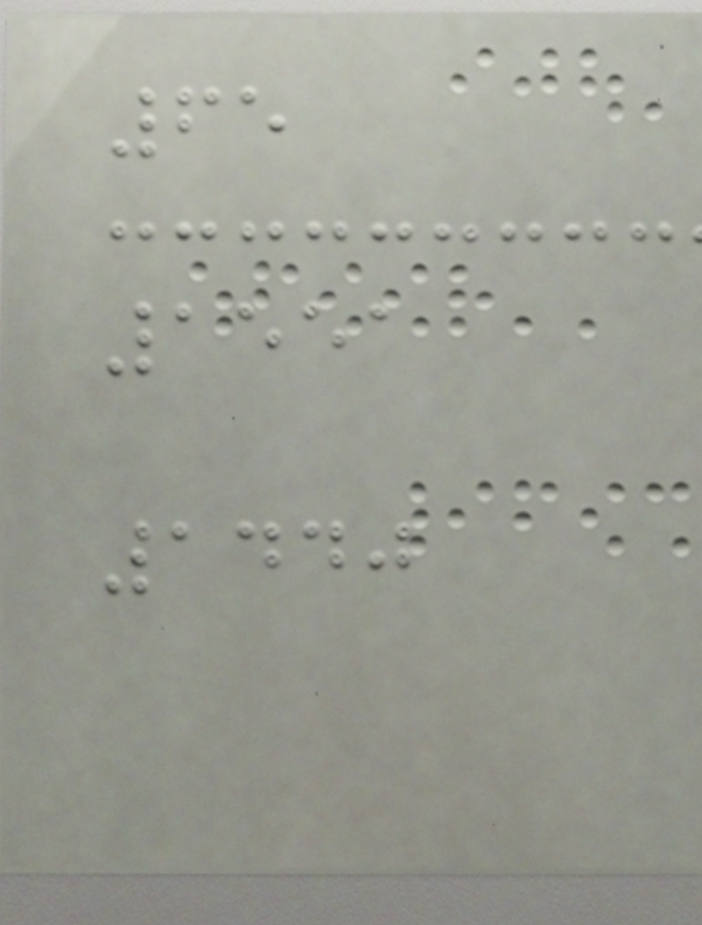65
1551
1440
